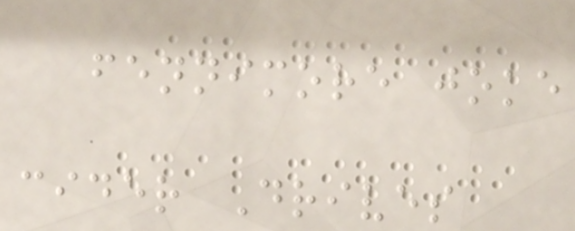fennimore joke
cider Drives
